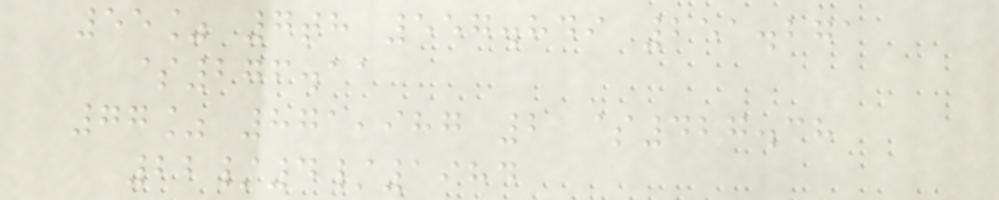55% 7th 557.849 251.271
$276.11
77% 871,987 2 $427.38
22/4/1984
